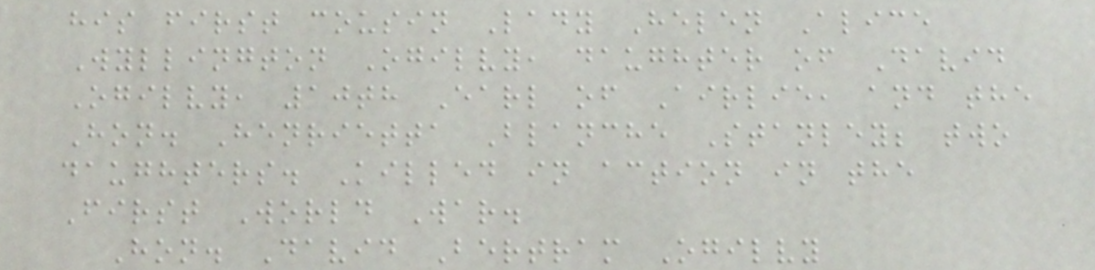his first cousin Lady Helen Alice
Wyllington Ogilvy, daughter of David
Ogilvy, 10th Earl of Airlie, and the
Hon. Henrietta Blanche Stanley; two
daughters. Killed in action in the
First World War.
Hon. David Bertram Ogilvy
